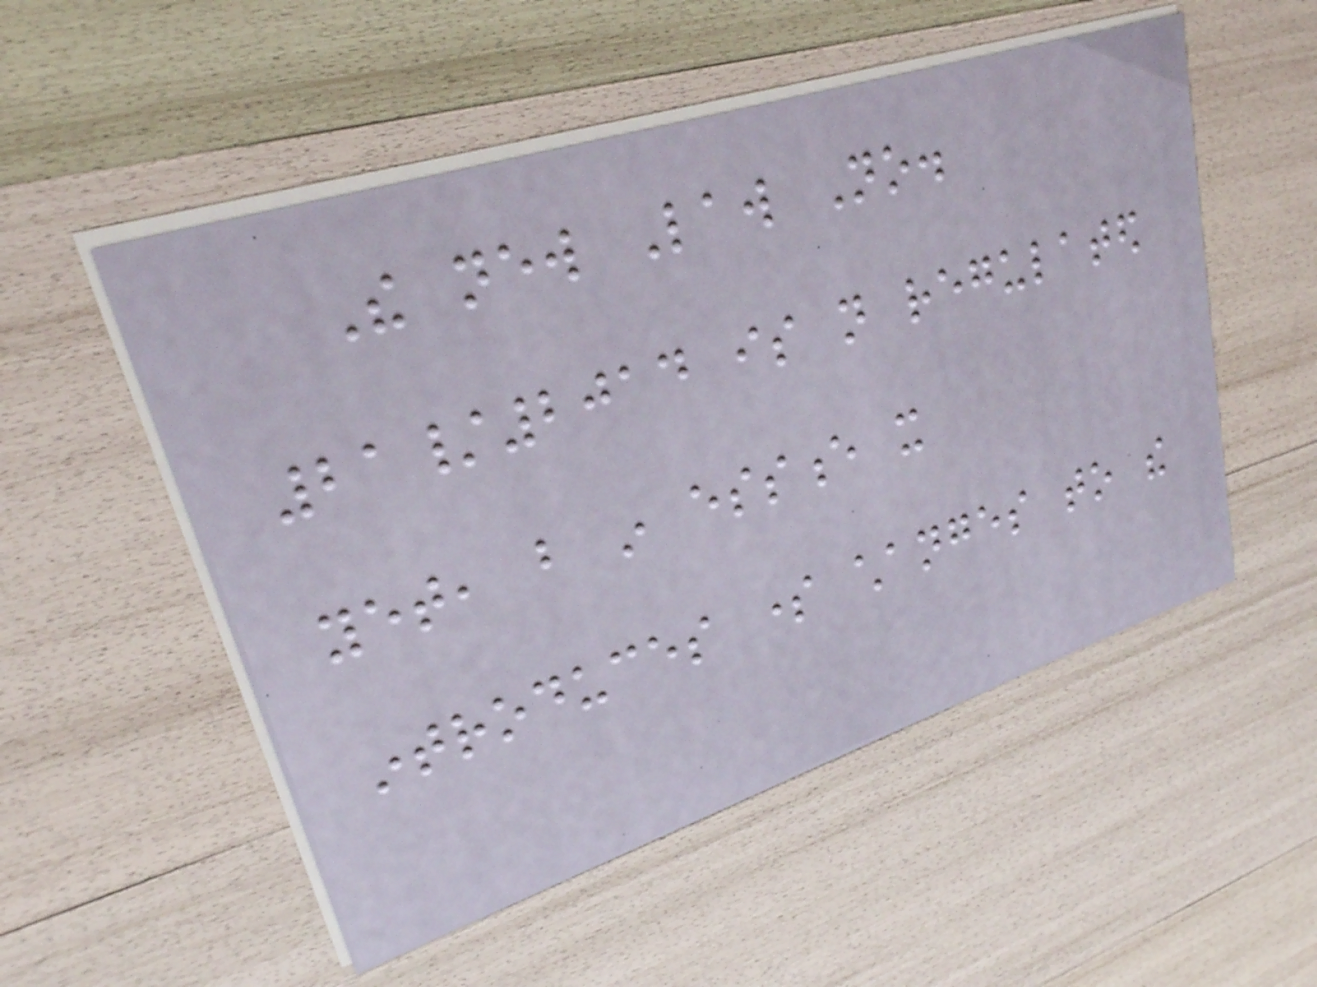The new Law No.
21/2014 is not regulated
yet, but in essence it
introduces some changes to the
